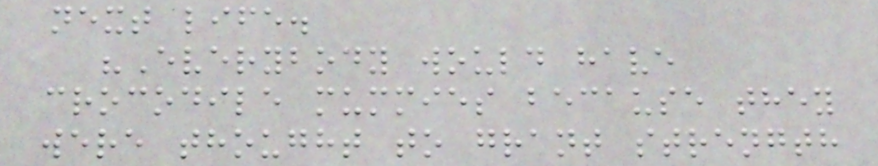next life.
"Everybody would have
crocodile mummies because they
were thought to grant strength
